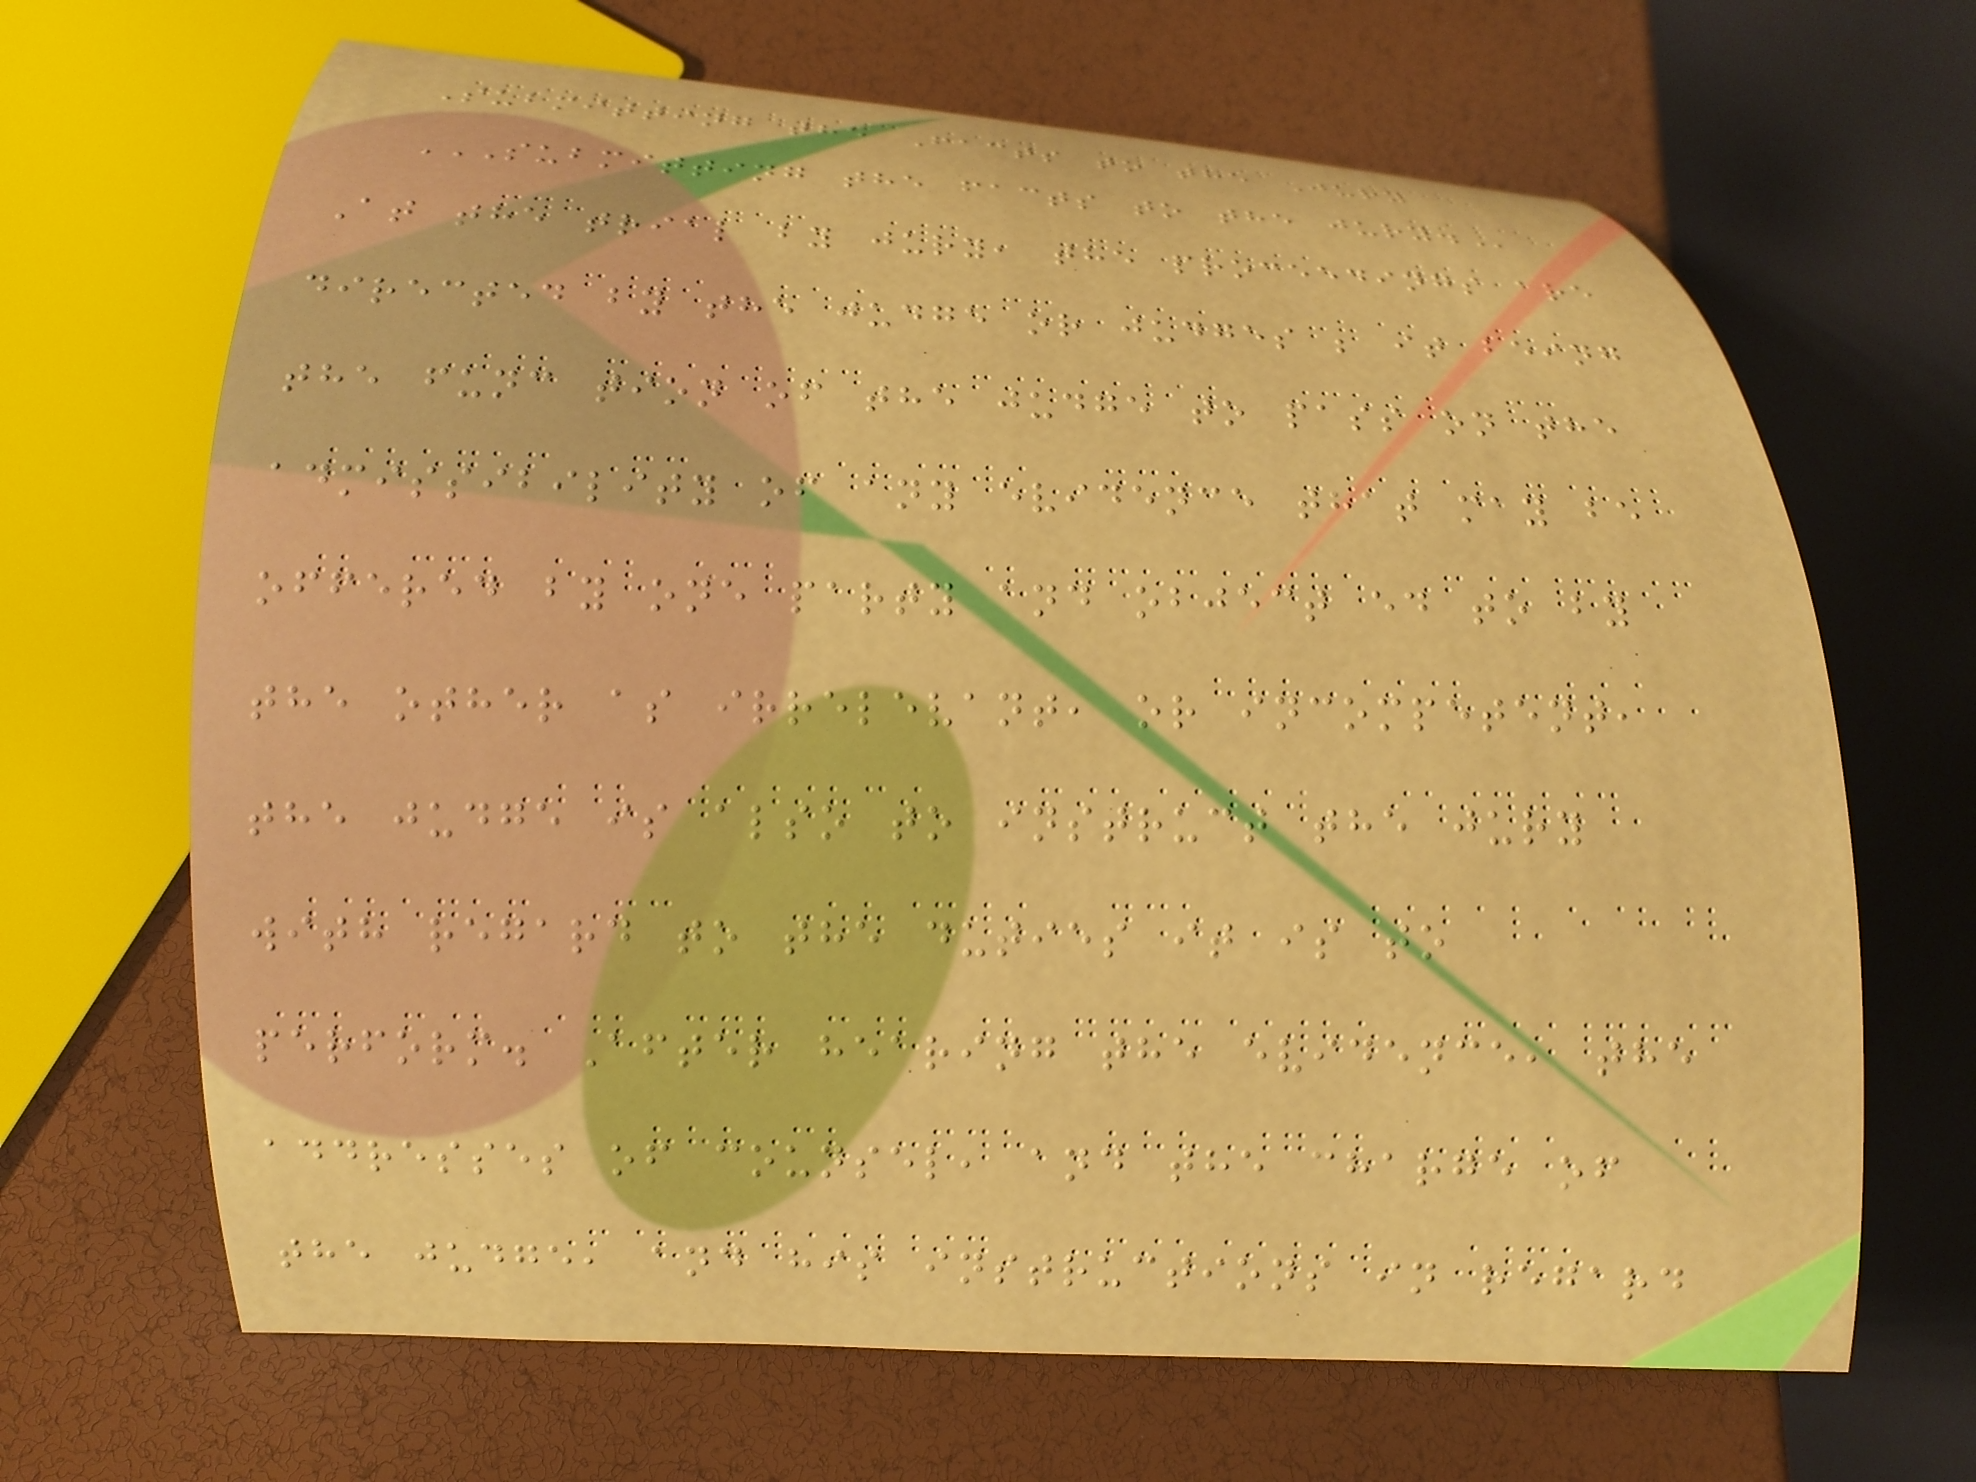Submitting the Facts to the Jury
SUBMITTING THE FACTS TO THE JURY.
At the trial by jury, the proceedings are
directed by the judge or judges ; it being
the func tion of the judge to pass on the
admissibility of any evidence that may be
offered by one party and object ed to by
the other as irrelevant, or incompetent,
the judge is also to instruct the jury
with regard to the duties it is to
perform. After hearing the evidence, the
addresses of counsel, and the charge of
the judge, and his instructions in regard
